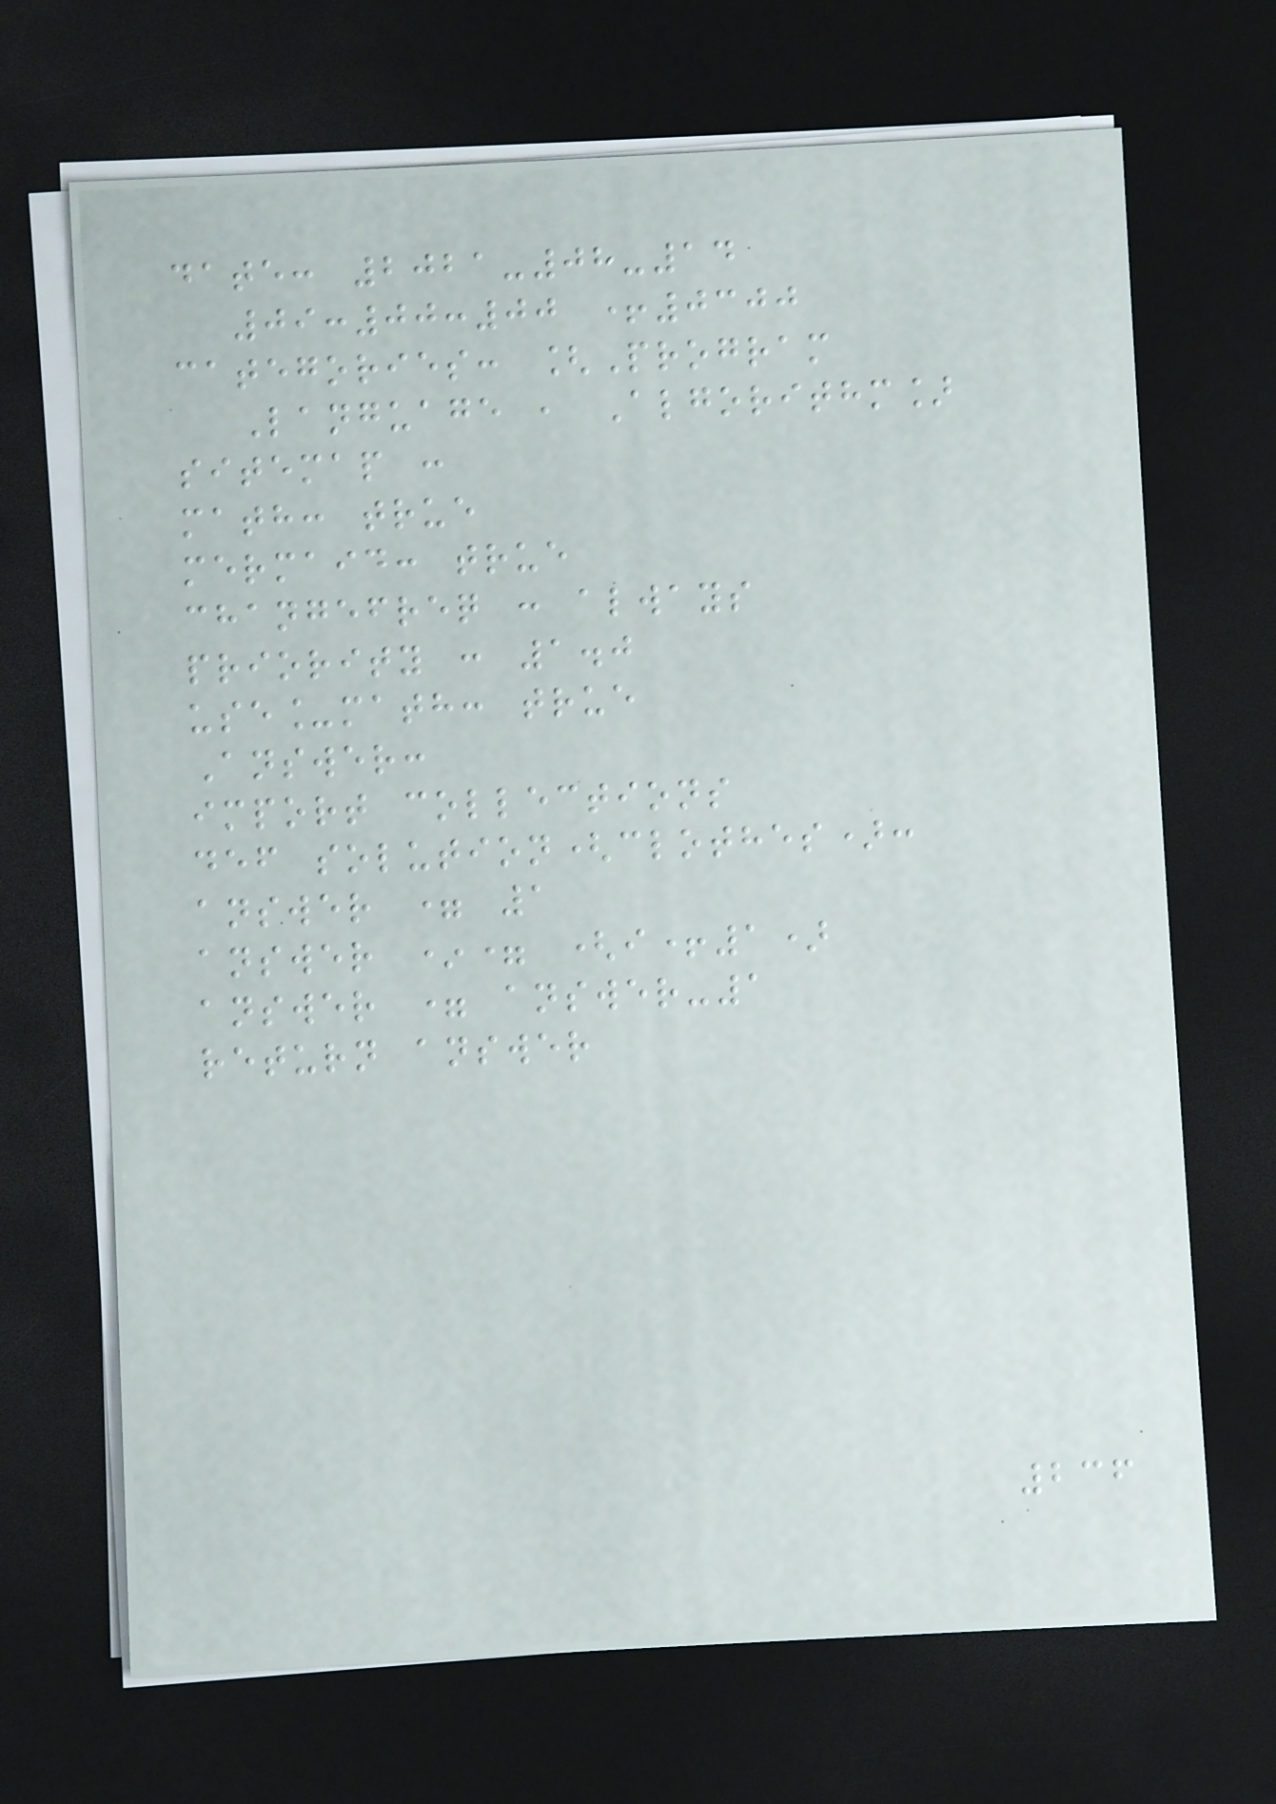date: 2021-08-14
09:00:00 +0300
categories: [Program
Language , Algorithm]
sitemap :
math: true
mermaid: true
changefreq : always
priority : 1.0
use_math: true
Answer:
import collections
def solution(clothes):
answer = 1
answer *= (i+1)
answer = answer-1
return answer
236
